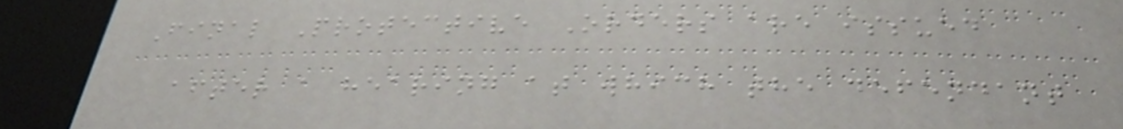Final Protective Orders are issued
after a hearing at which the defendant
